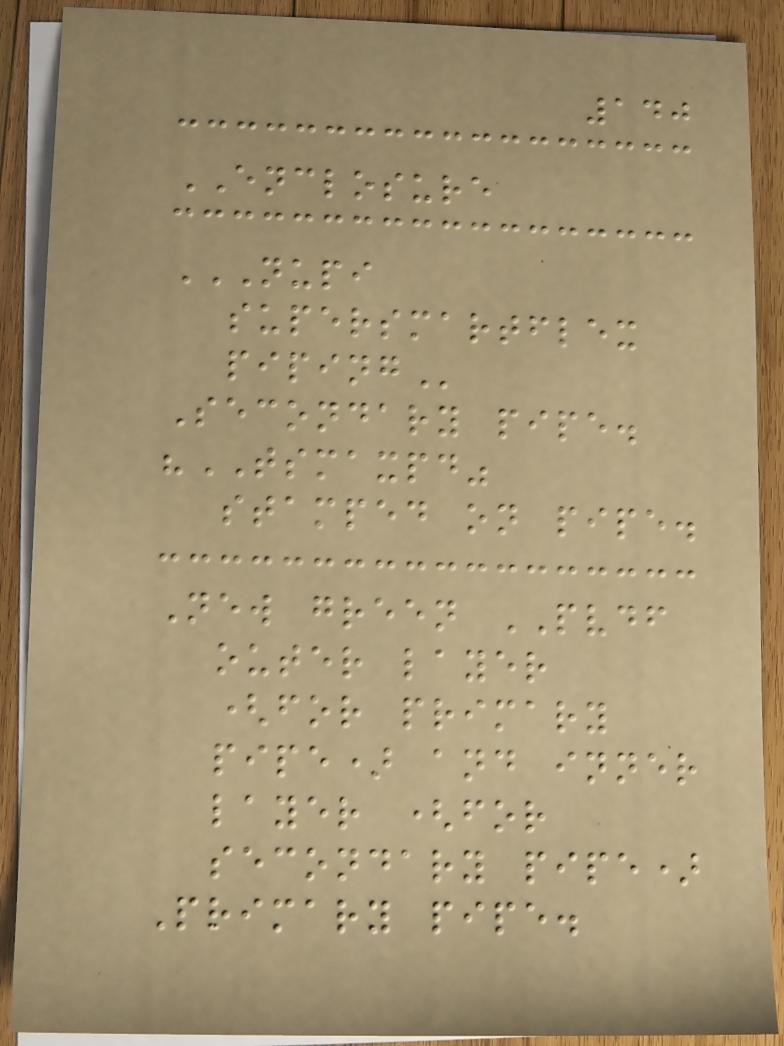140
ENCLOSURE
NUPI
SUPERSMARTFLEX
PIPING
Secondary pipe.
"TSMAXPD"
stamped on pipe.
New green PVDF
outer layer
(for primary
pipe) and inner
layer (for
secondary pipe)
Primary pipe.
